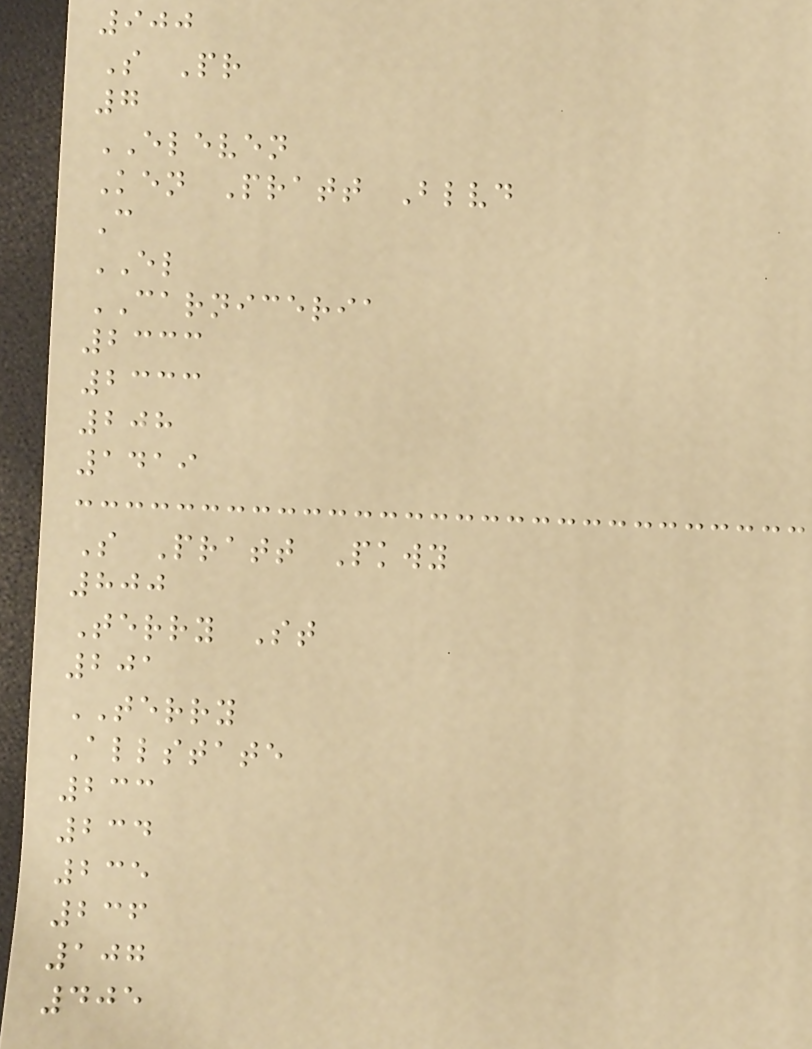900
S Pr
7
ELEVEN
Ken Pratt Blvd
C
EL
CARNICERIA
2333
2333
208
1419
S Pratt Pkwy
800
Terry St
201
TERRY
Allstate
233
234
235
236
107
405
